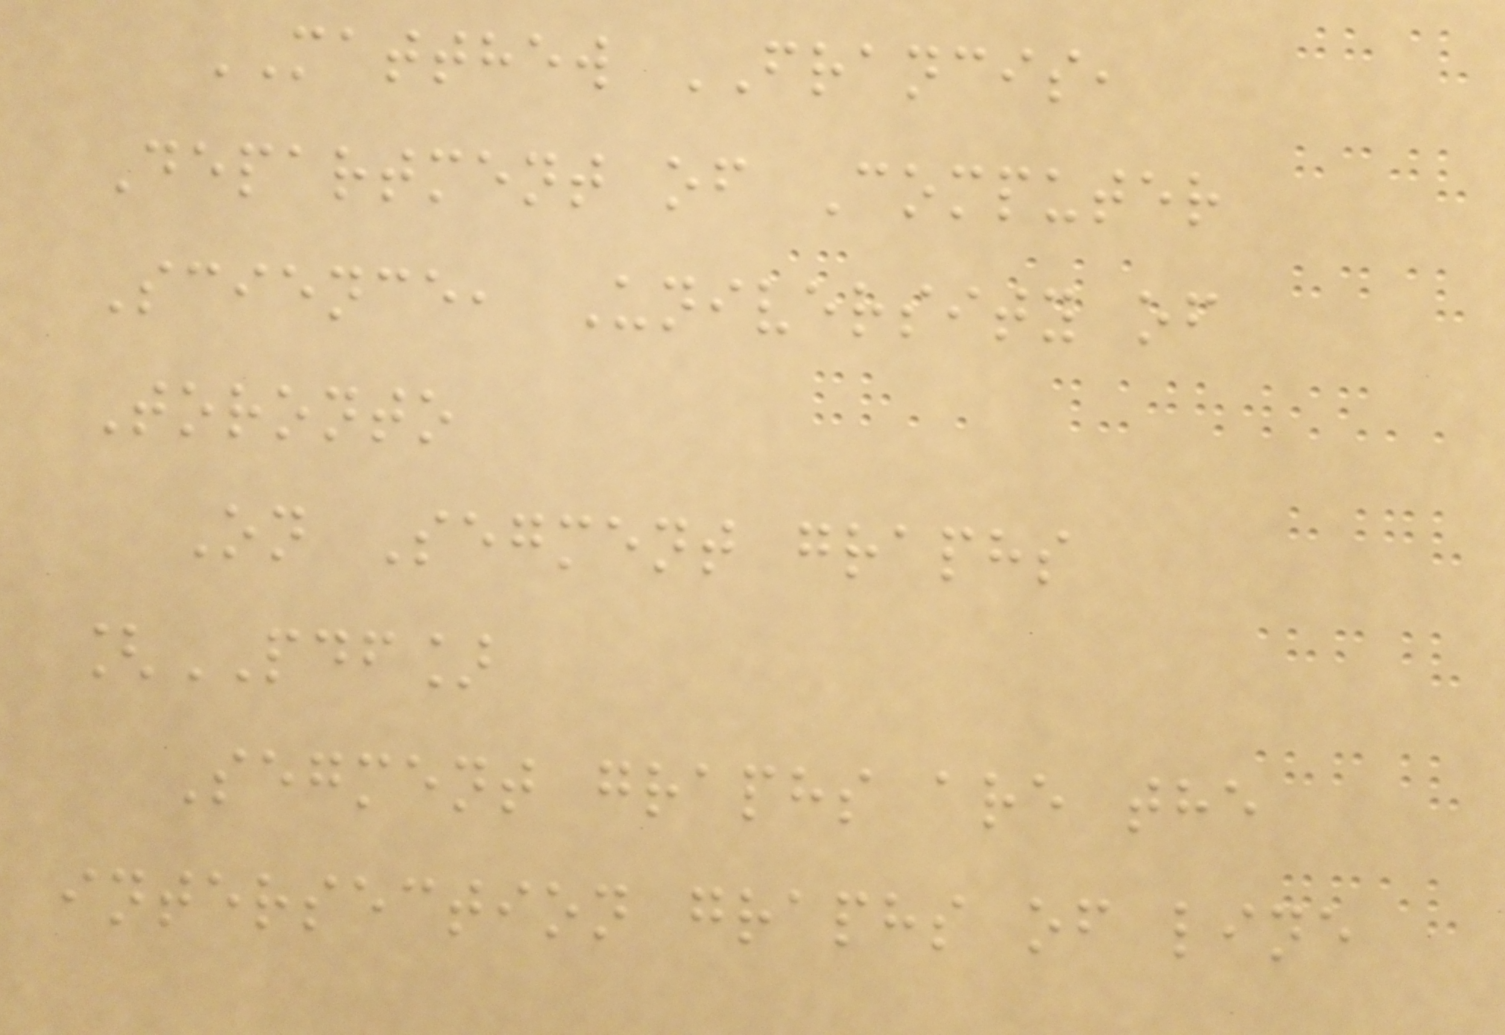MATTHEW FRANCIS,
Department of Computer
Science, University of
Toronto
On Segment graphs
[PDF]
Segment graphs are the
intersection graphs of line
